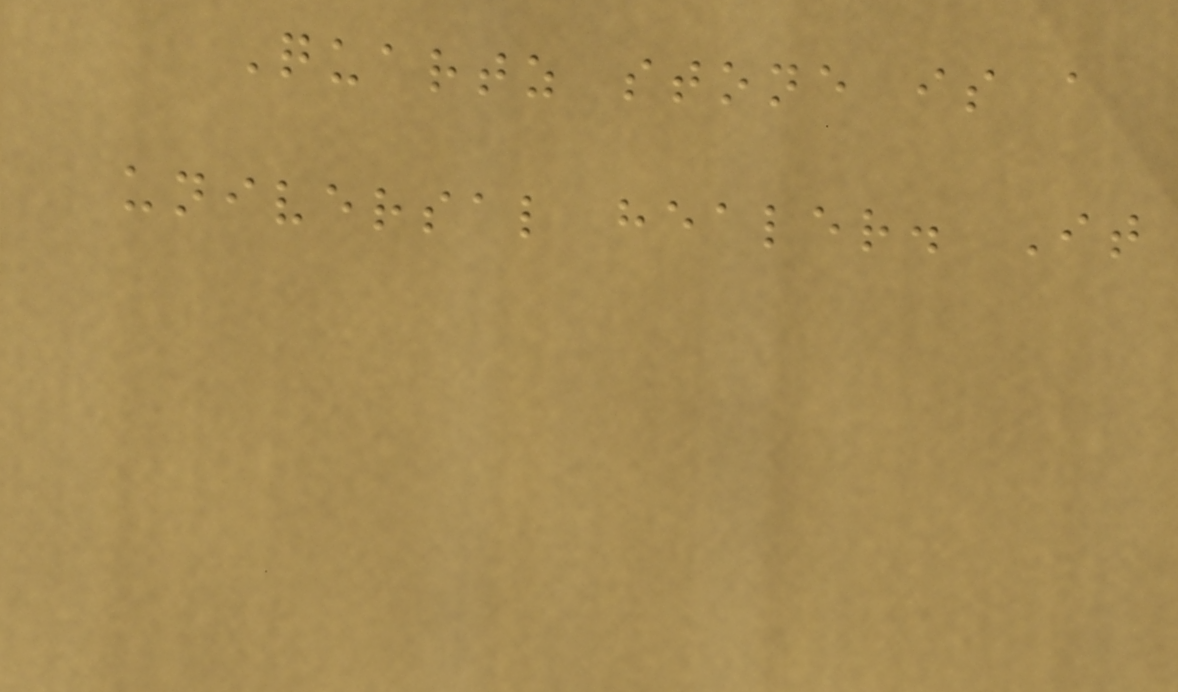Quartz stone is a
universal healer. It
